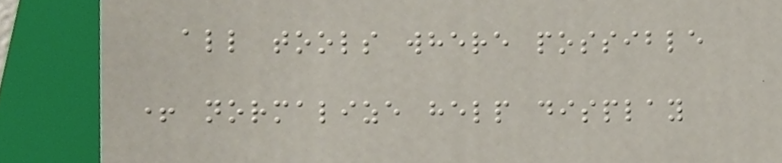all tools where possible
+ normalize help display
